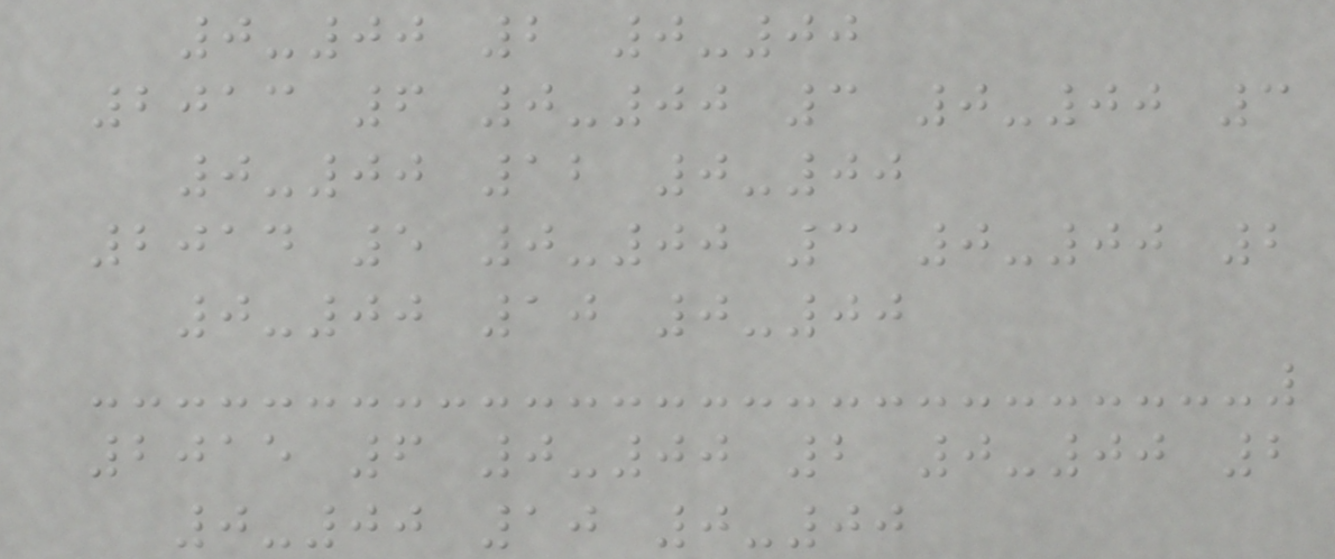0-00 2 0-00
2013 6 0-00 3 0-00 3
0-00 12 0-00
2014 5 0-00 3 0-00 2
0-00 10 0-00
2015 6 0-00 2 0-00 2
0-00 10 0-00
